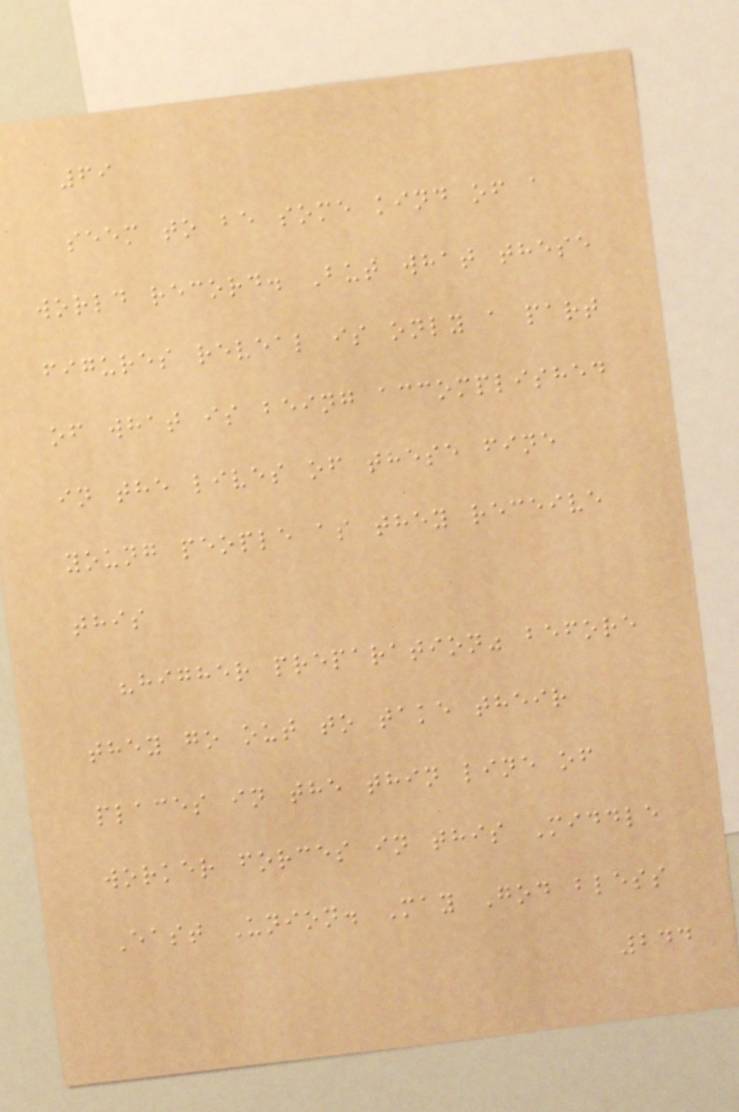69
seem to be some kind of a
world record. But what these
figures reveal is only a part
of what is being accomplished
in the lives of these fine
young people as they receive
this
"higher preparation" before
they go out to take their
places in the thin line of
worker forces in this Middle
East Union. May God bless
244
